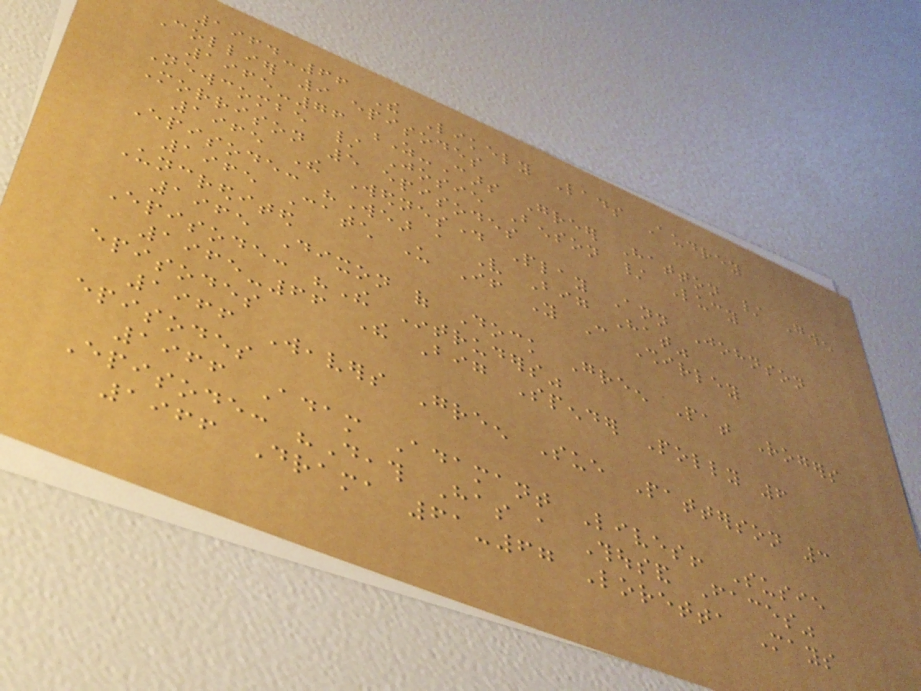1964-66 The Likely Lads Audrey
Collier 9 episodes
1965-76 Z-Cars Greer Hatton / Gwen
Newcombe / Josie Benson / Lucy
Morrison 5 episodes
1965 The Wednesday Play Ann Johnson
Episode: "Wear a Very Big Hat"
1965 Catch Us If You Can Shirley
Uncredited
1965 Dixon of Dock Green Pat Rogers
Episode: "The Intruders"
1965-66 The Big Spender Polly 6
episodes
1966 Weavers Green Sue Patterson 3
episodes
1966 Adam Adamant Lives! Susie
Episode: "Death Has a Thousand Faces"
1966 Drama 61-67 Loretta Mays
